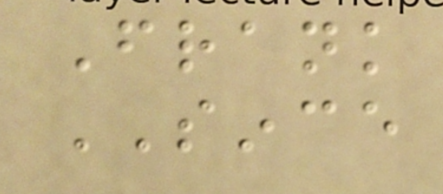Frank
SINCE
